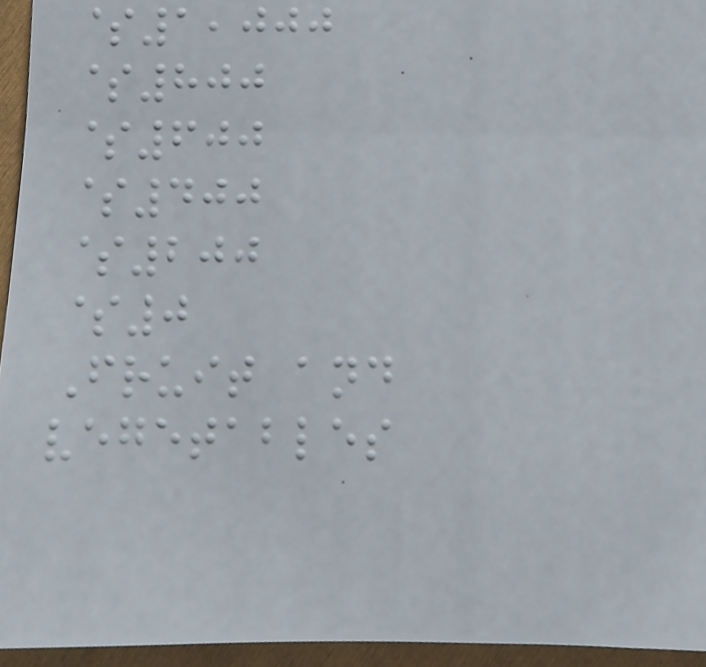$1,000
$800
$600
$400
$200
$0
Fruit and
vegetables
